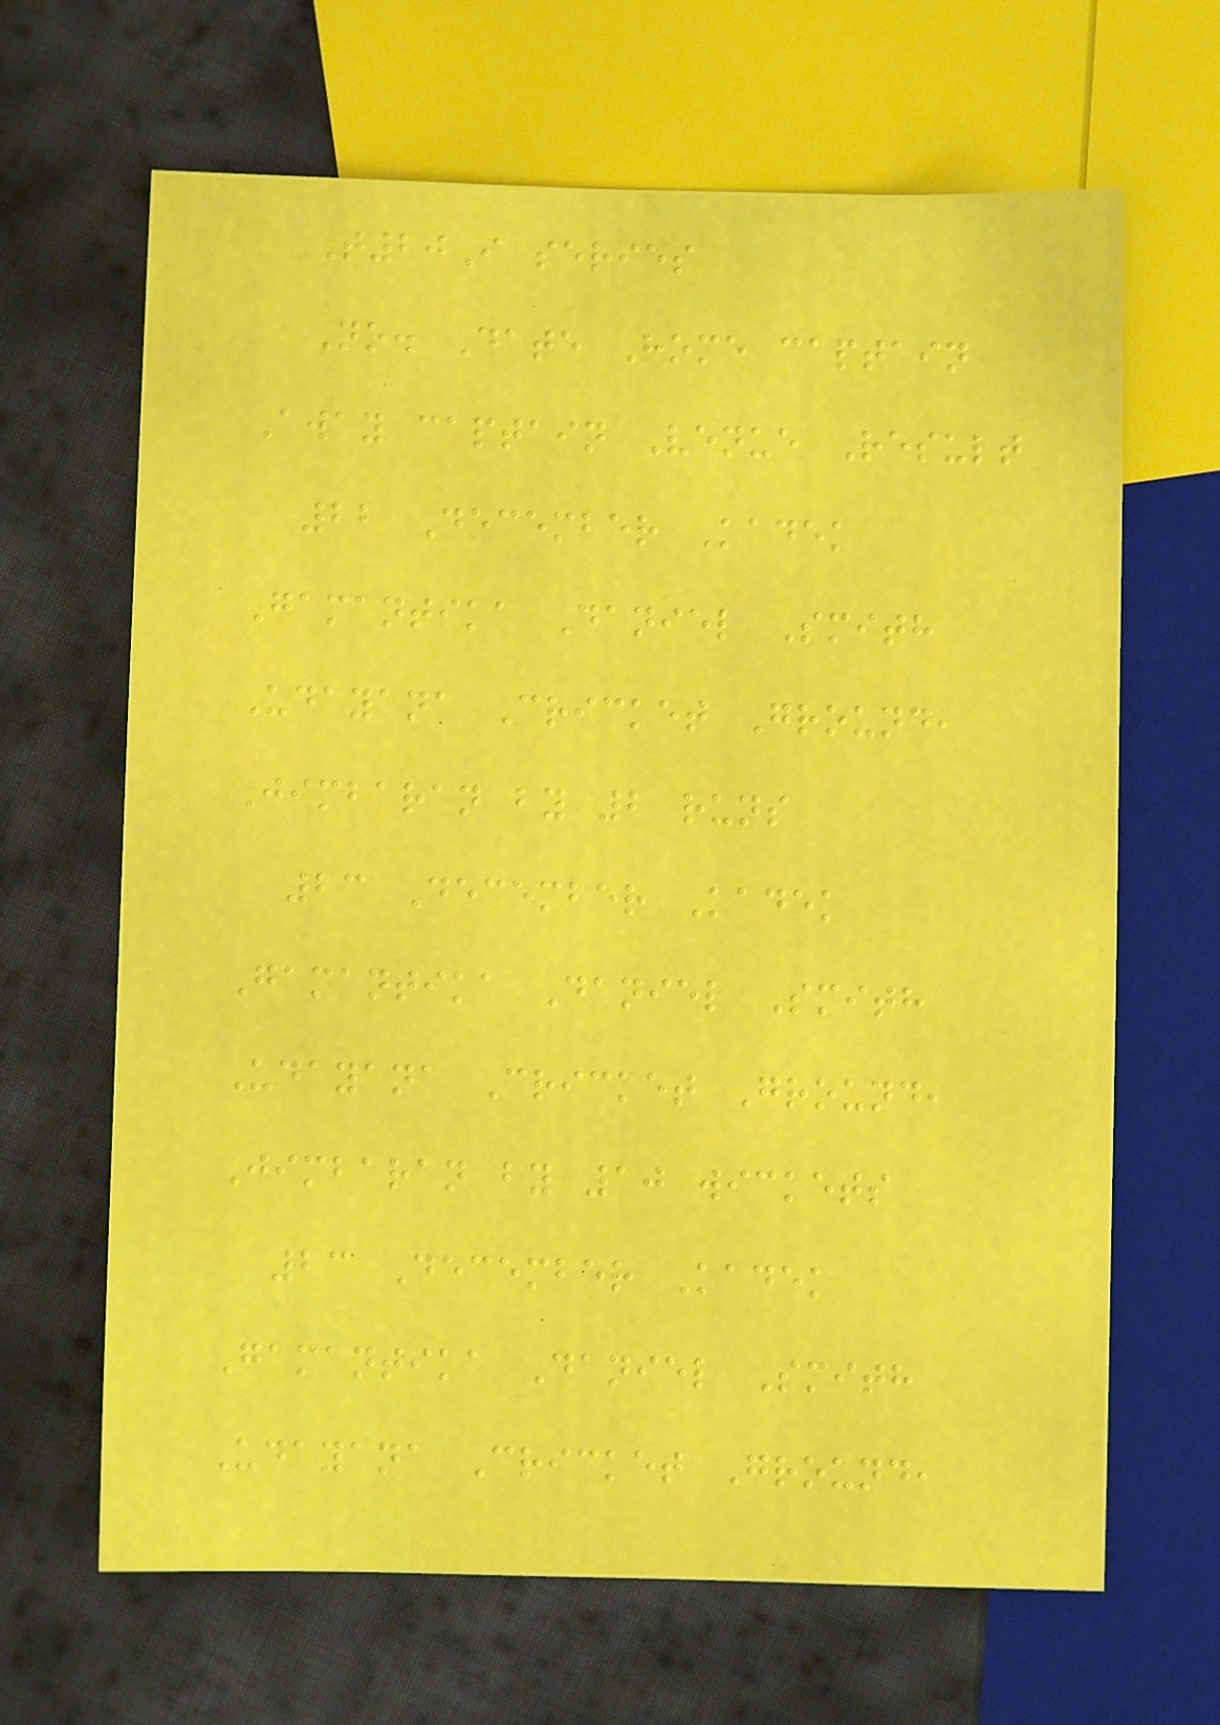T20I series
No. Date Home captain
Away captain Venue Result
22 December Kadek
Gamantika Daniel Smith
Udayana Cricket Ground,
Jimbaran by 2 runs
23 December Kadek
Gamantika Daniel Smith
Udayana Cricket Ground,
Jimbaran by 10 wickets
23 December Kadek
Gamantika Daniel Smith
Udayana Cricket Ground,
